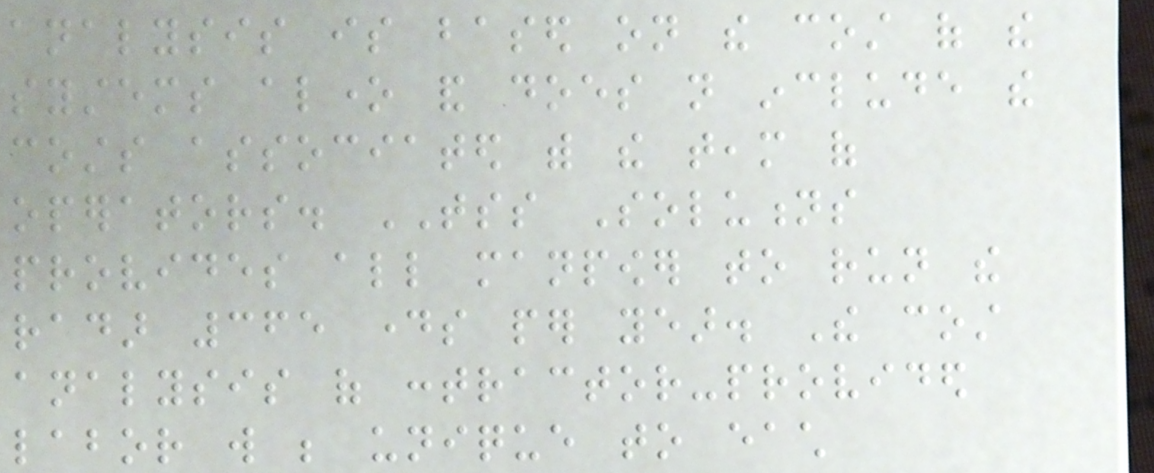analysis is based on the cost of the
systems alone and does not include the
costs associated with the team of
operators. TSS Solutions
provides all manpower to run the
radar 365 days per year. The cost
analysis of contractor-provided
labor will be unique to each
